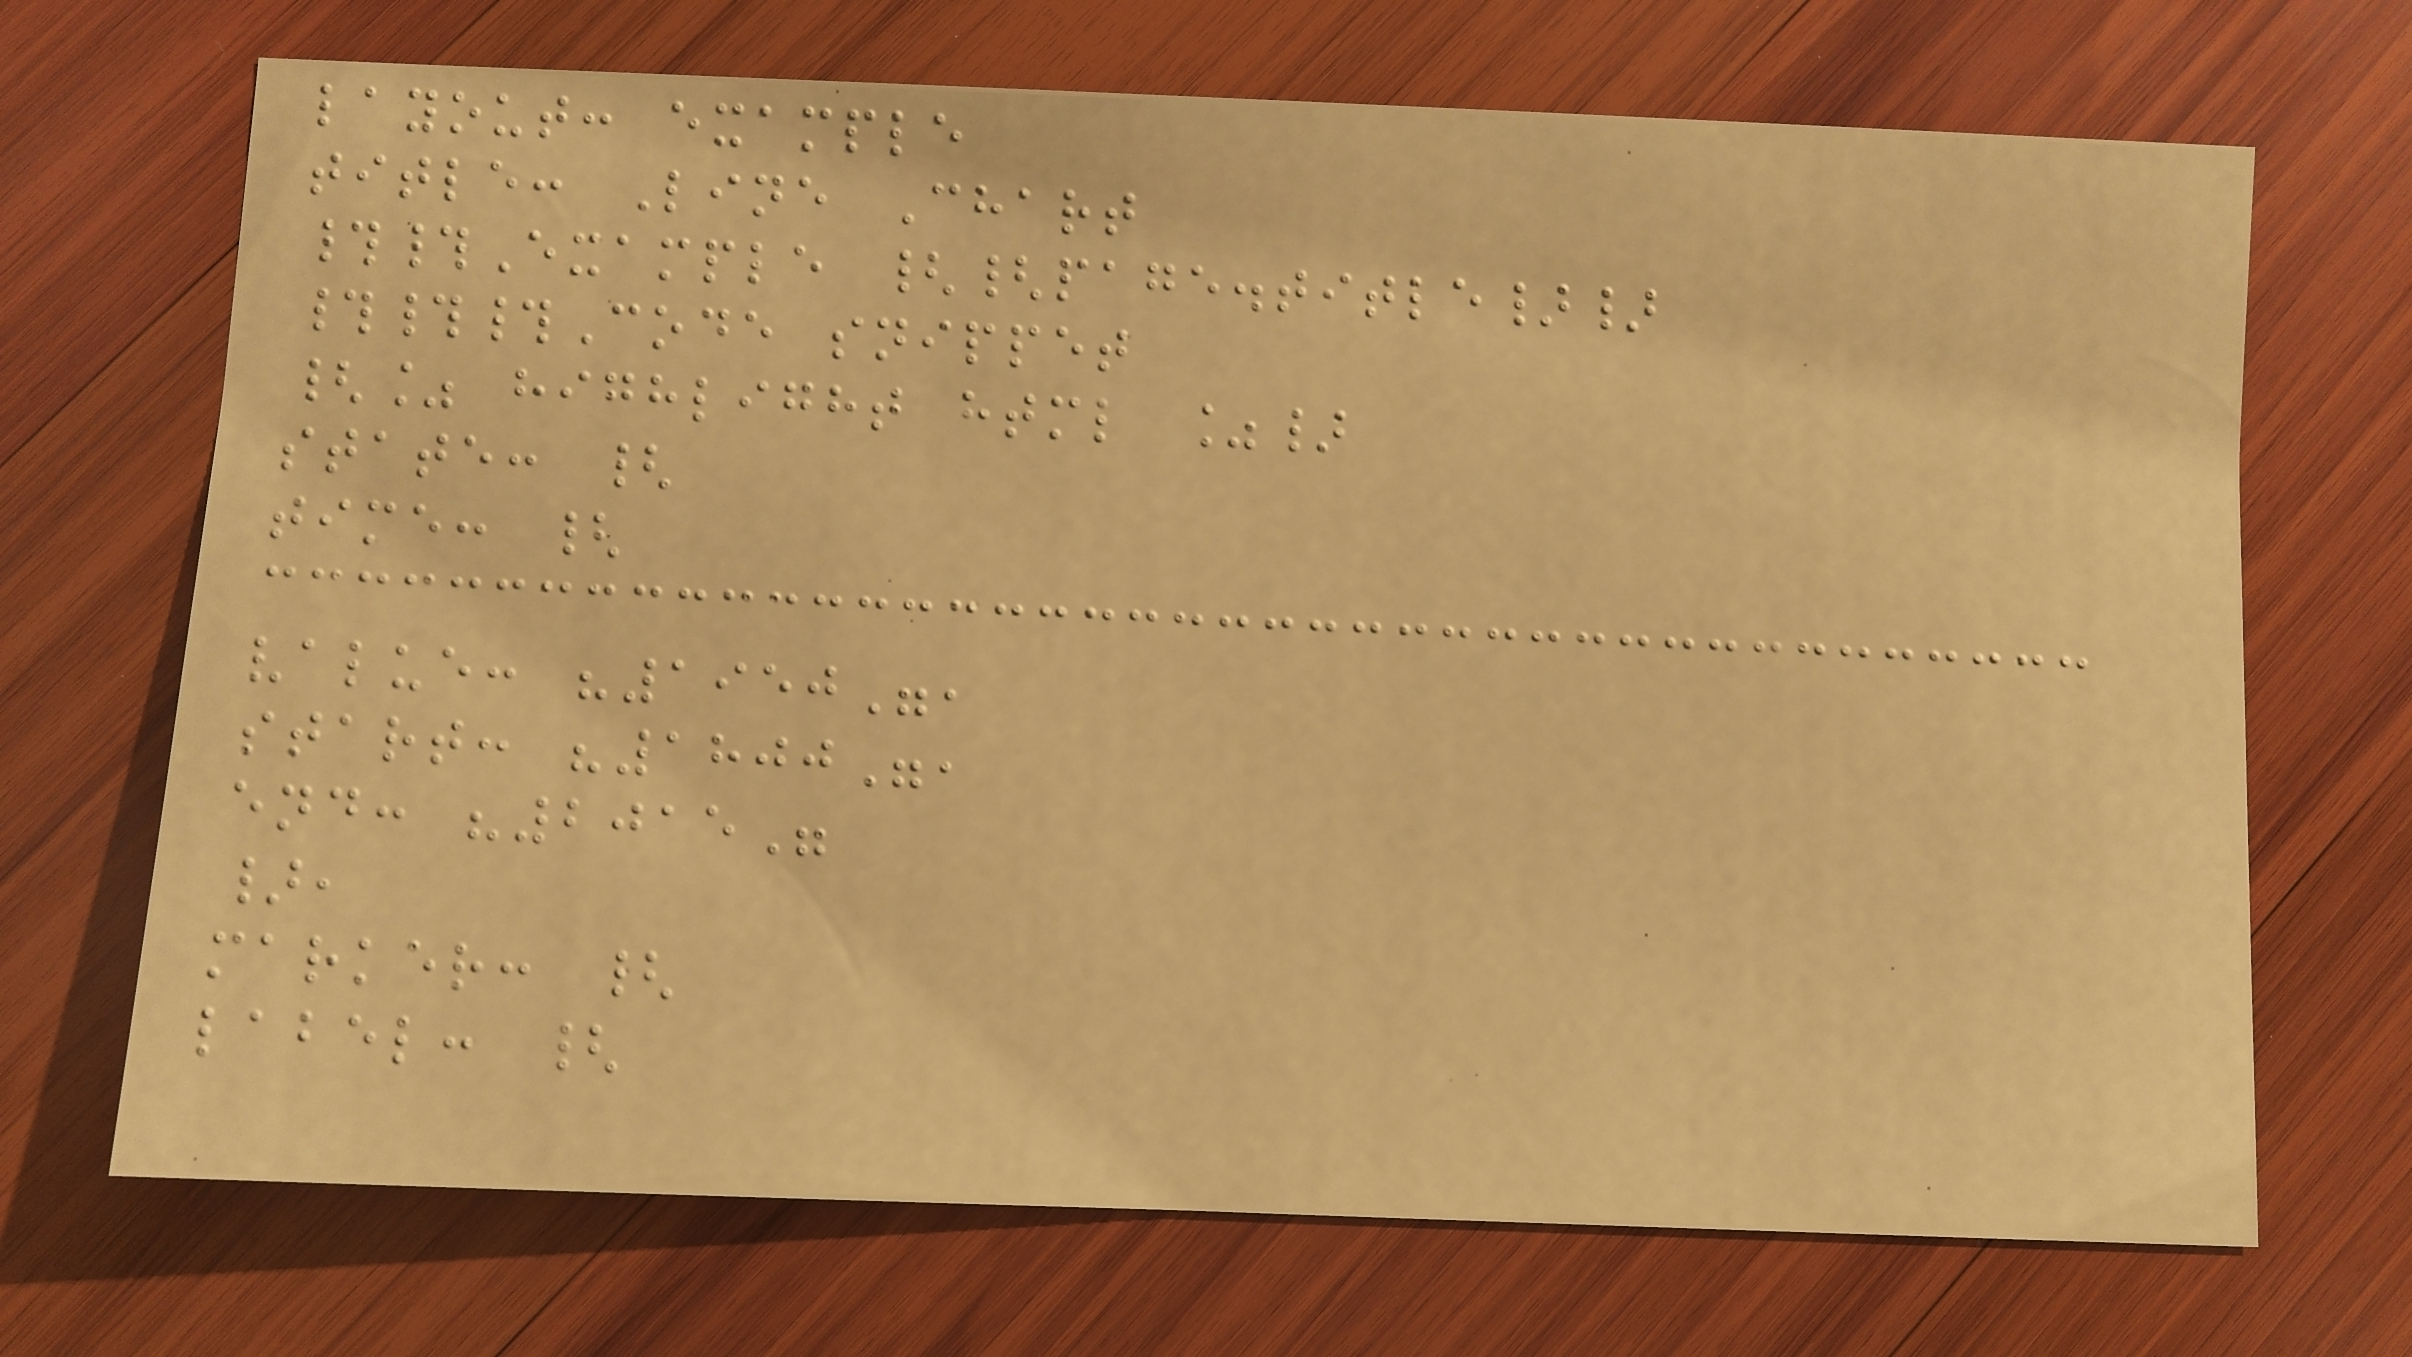layout: example
title: Line Chart
##Example {{page.title}}
###Code snippet
{% highlight html %}
state: {
time: {
value: "1950",
start: "1800",
end: "2015"
},
marker: {
label: {
